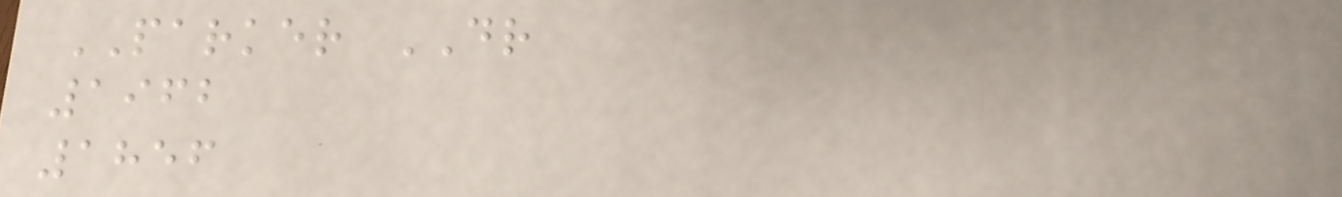PARKER DR
1962
1856
